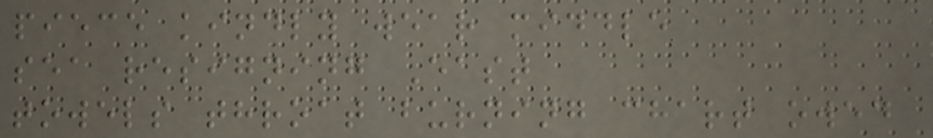piece kindly wear middle
sea resigning East
towels throat burning chart owed
